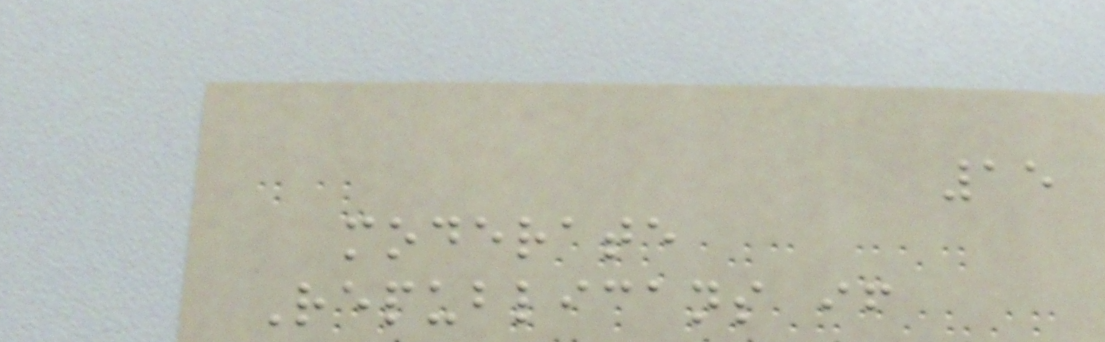15
moderate
Republicans if
